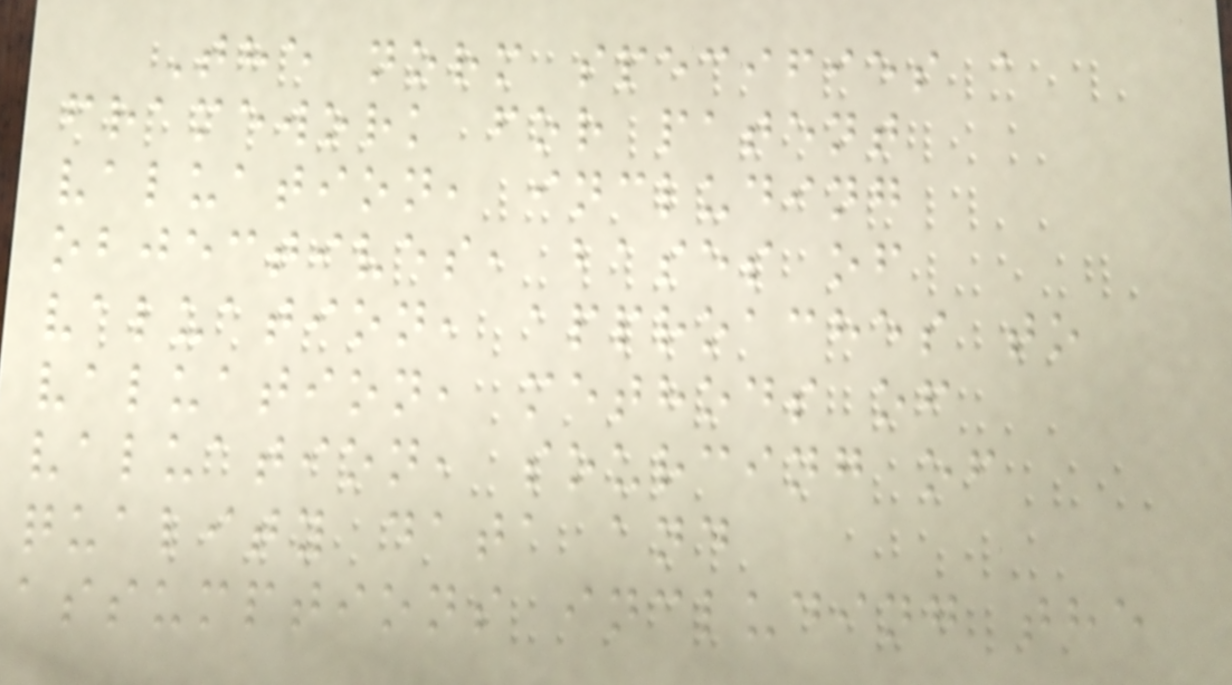The norm specifies a
framework for patent
valuation, including
objectives, bases of
valuation, approaches to
valuation, methods of
valuation, sourcing of
quality data and
assumptions including the
